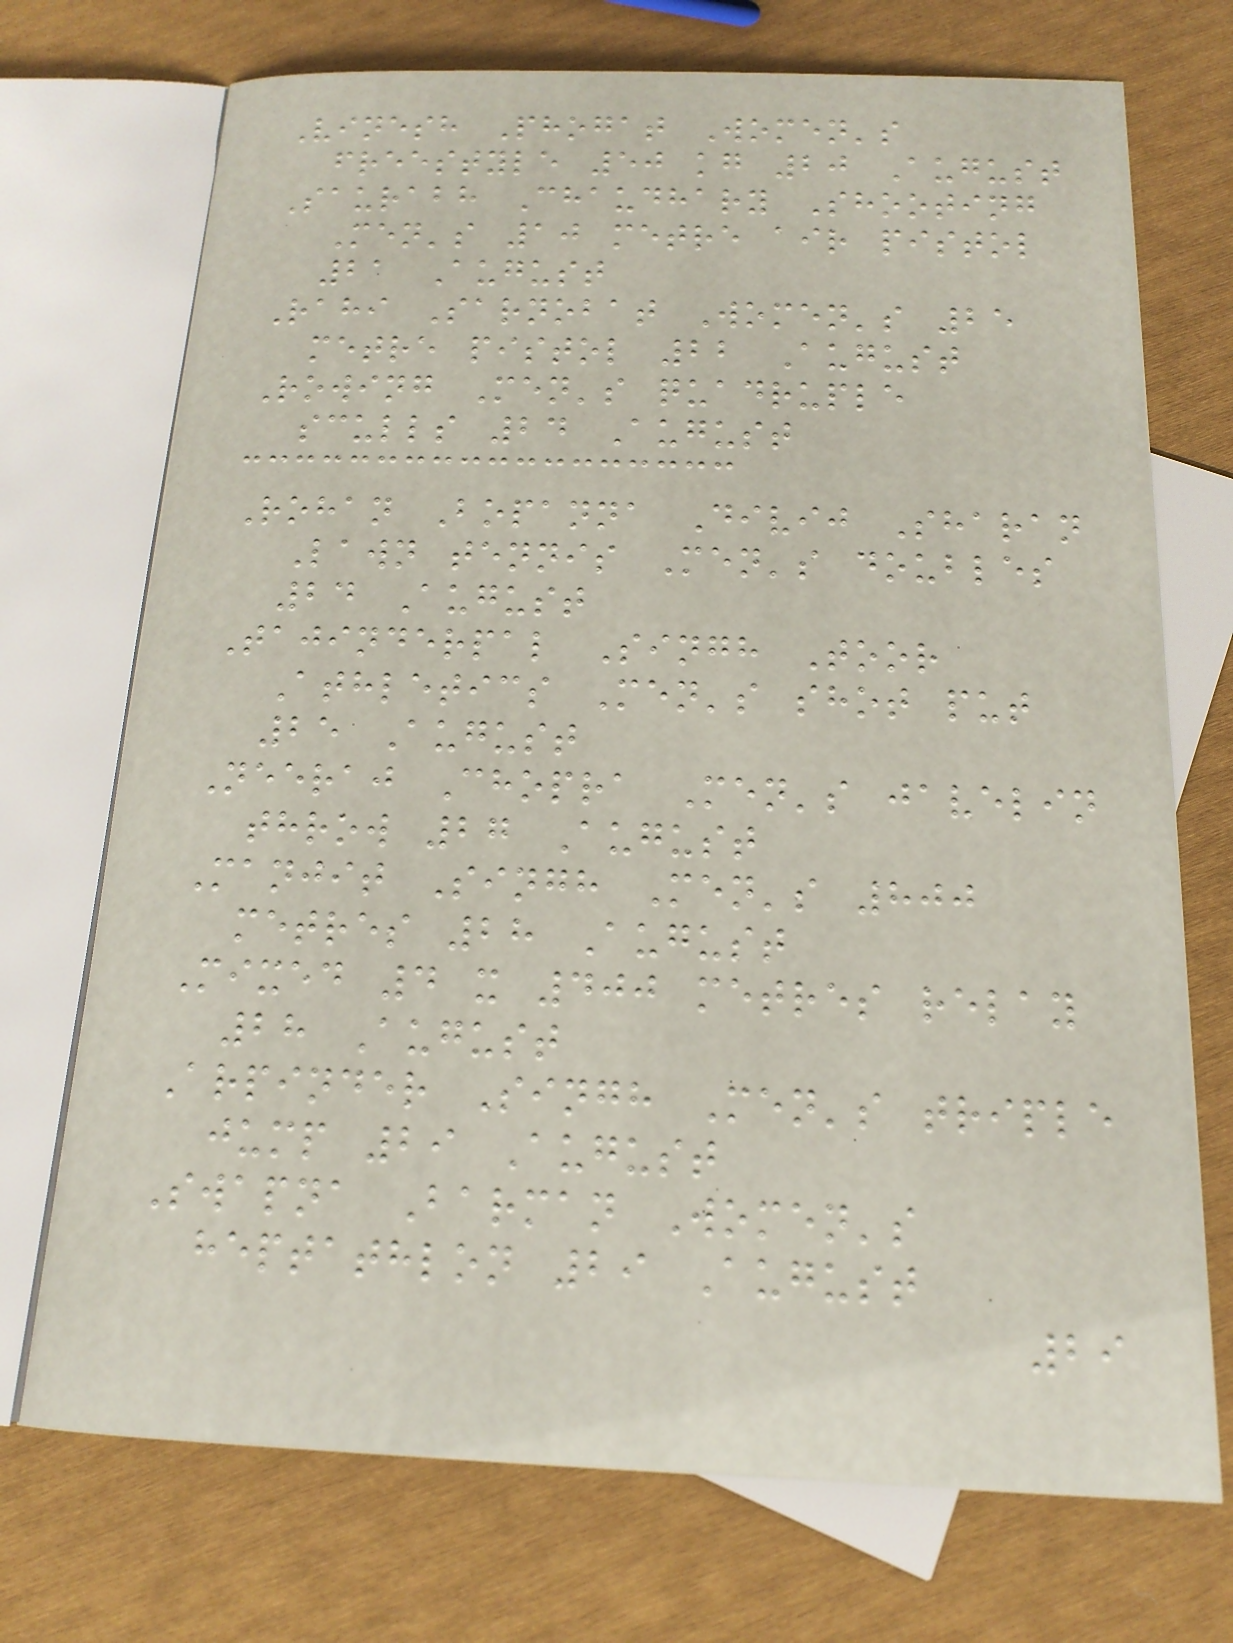Vinesh Phogat Women's
freestyle 50 kg 20 August
Saurabh Chaudhary Shooting
Men's 10 metre air pistol
21 August
Rahi Sarnobat Women's 25
metre pistol 22 August
Rowing Men's quadruple
sculls 24 August
Rohan Bopanna Divij Sharan
Lawn tennis Men's doubles
24 August
Tajinderpal Singh Toor
Athletics Men's shot put
25 August
Neeraj Chopra Men's javelin
throw 27 August
Manjit Singh Men's 800
metres 28 August
Mixed 4 x 400 metres relay
28 August
Arpinder Singh Men's triple
jump 29 August
Swapna Barman Women's
heptathlon 29 August
29
